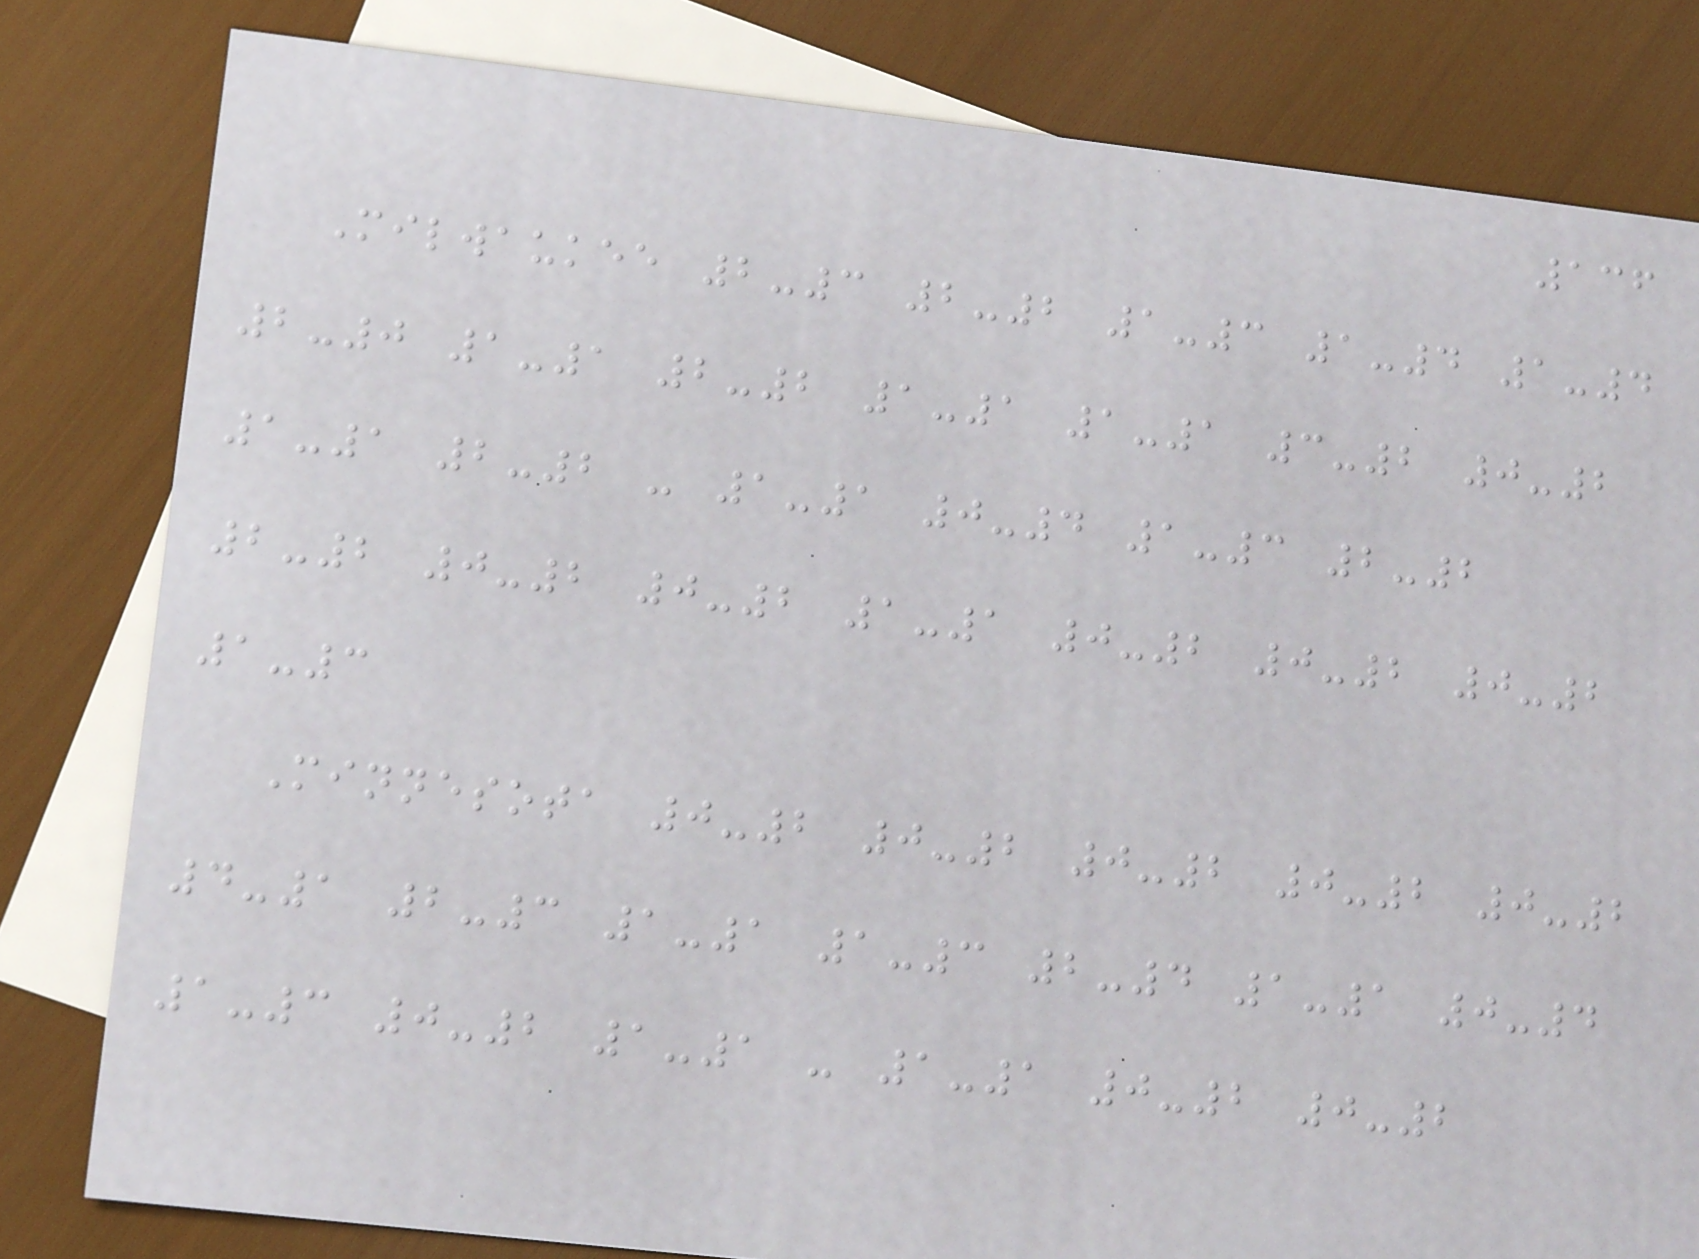136
Milwaukee 2-3 2-2 1-3 1-4 1-4
2-0 1-1 2-2 1-1 1-1 3-2 0-2
1-1 2-2 - 1-1 0-4 1-3 2-2
2-2 0-2 0-2 1-1 0-2 0-2 0-2
1-3
Minnesota 0-2 0-2 0-2 0-2 0-2
4-1 2-3 1-1 1-3 2-4 1-1 0-4
1-3 0-2 1-1 - 1-1 0-2 0-2
